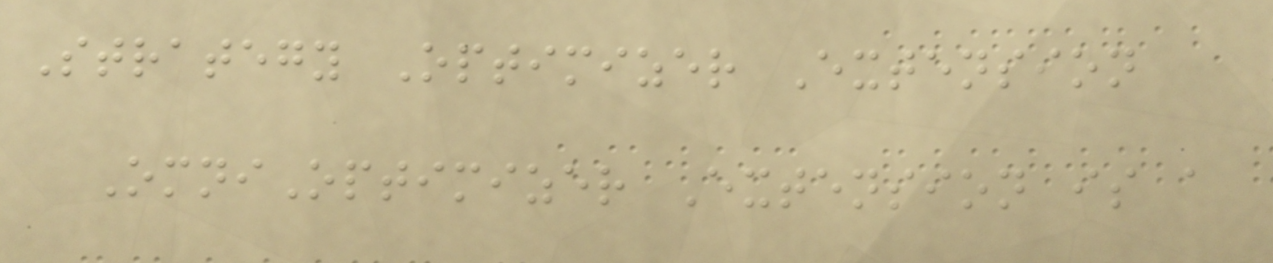Strategy Optimizer Extension
OmniOptimizer Extension is a
